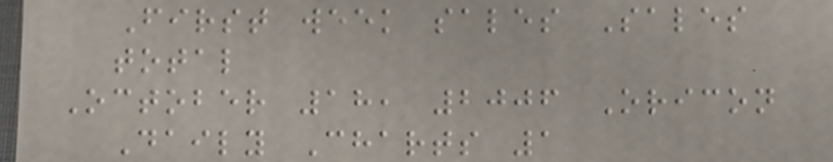First week sales Sales
total
October 18, 2006 Oricon
Daily Charts 1
